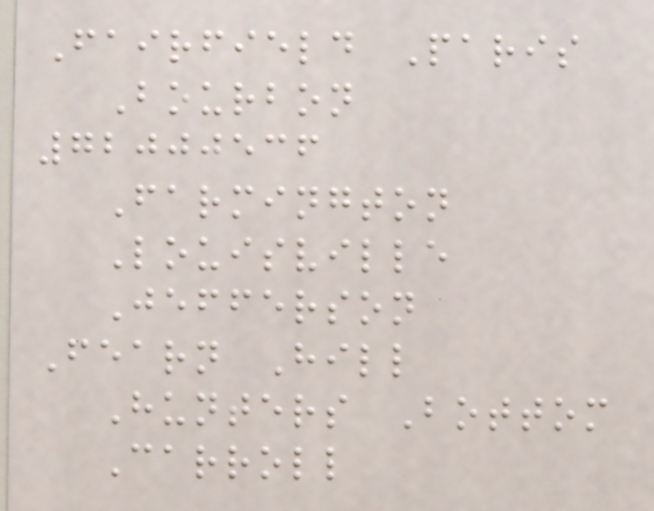Fairfield Paris
Bourbon
72000536
Farmington
Louisville
Jefferson
Fearn Hill
Hunters Bottom
Carroll
